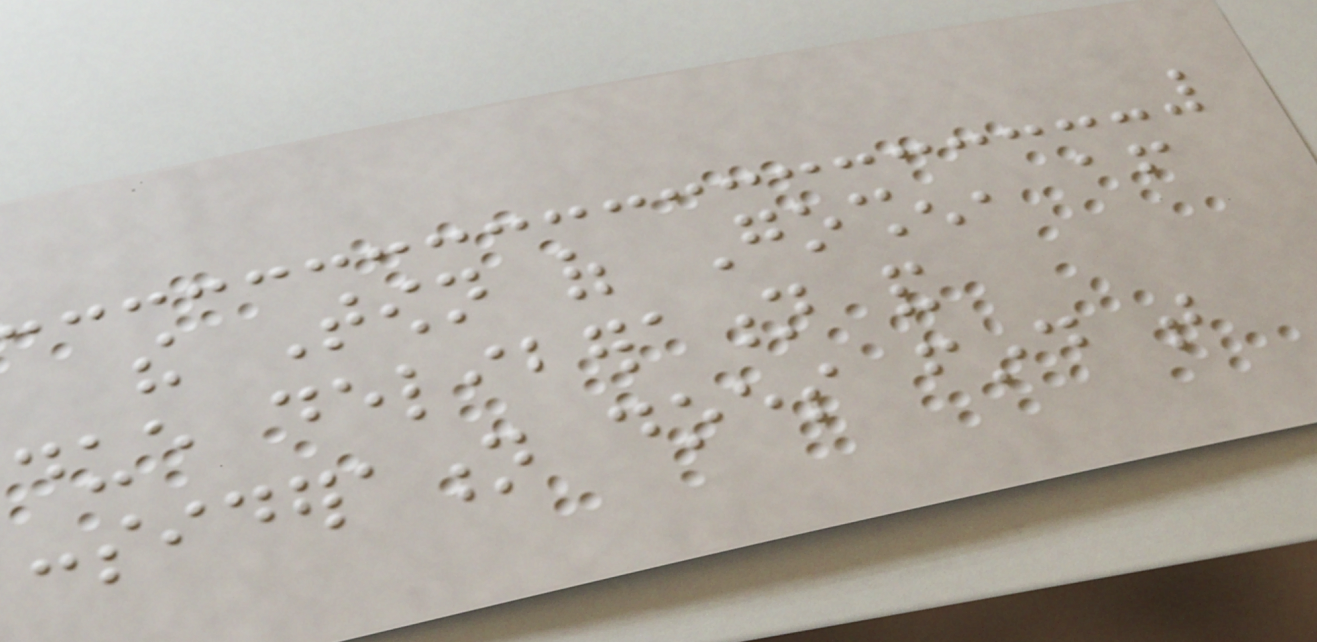the Town of Goshen, after
due deliberation and
consideration does find that
